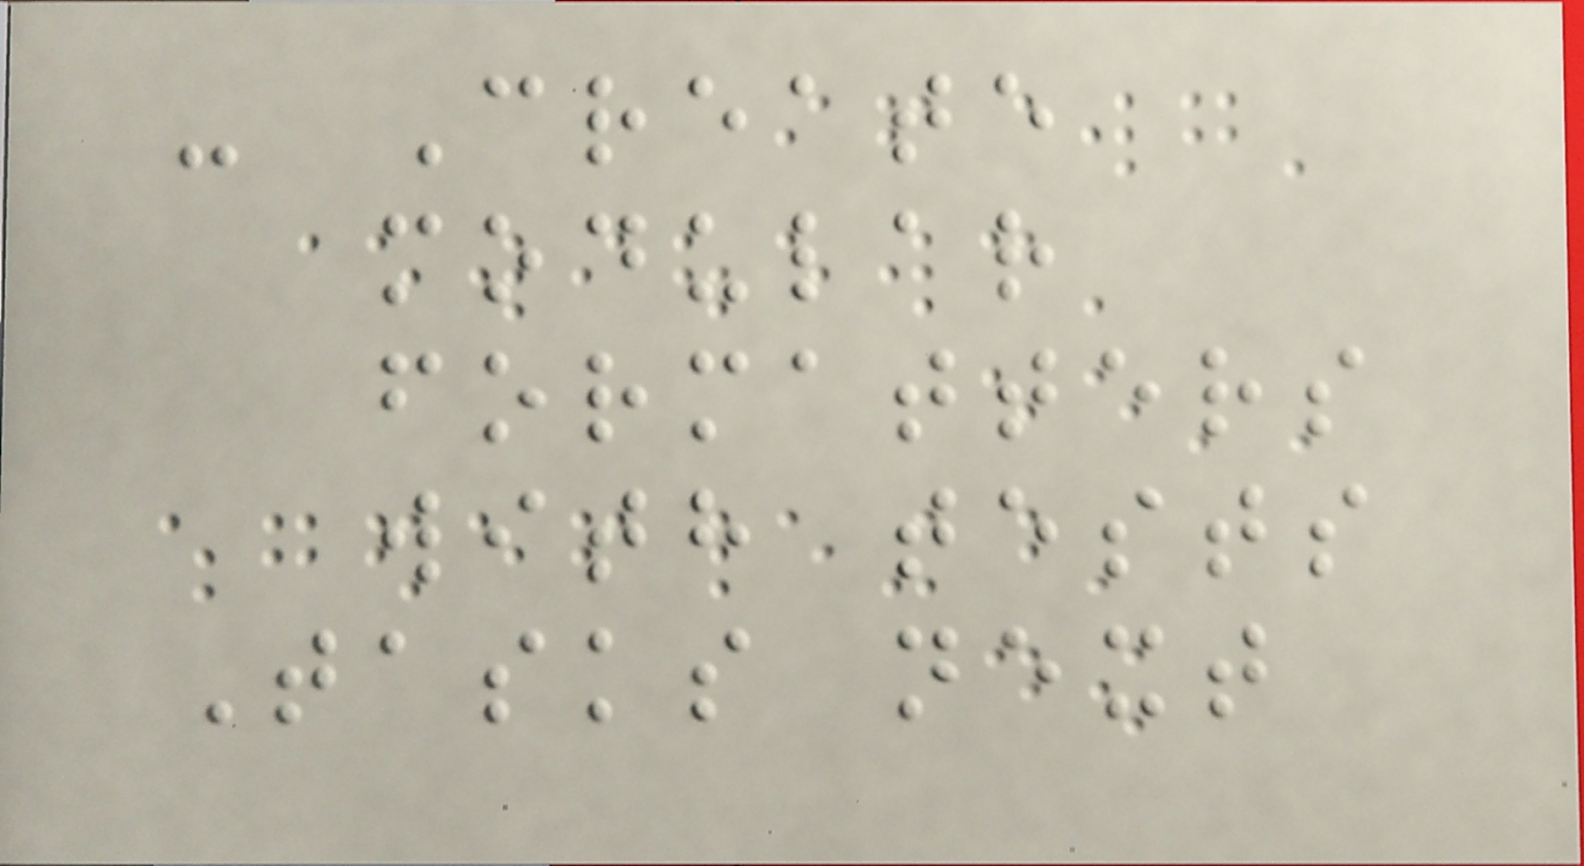- Create
modular
formatters
with tests
Tasks next
